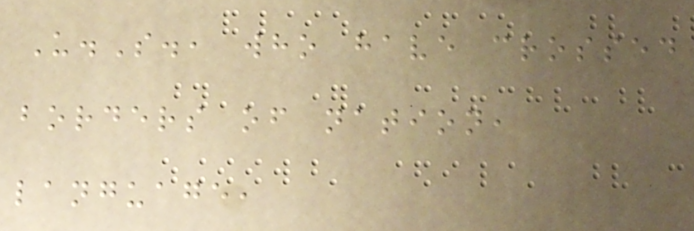U.S., who have crossed
borders of nation,
language,
